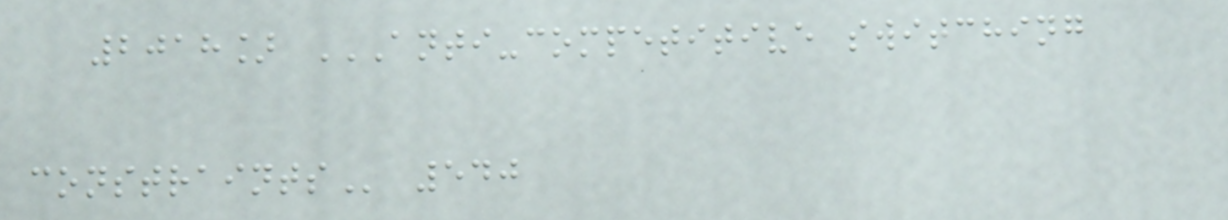2018] ANTI-COMPETITIVE SWITCHING
CONSTRAINTS 540
